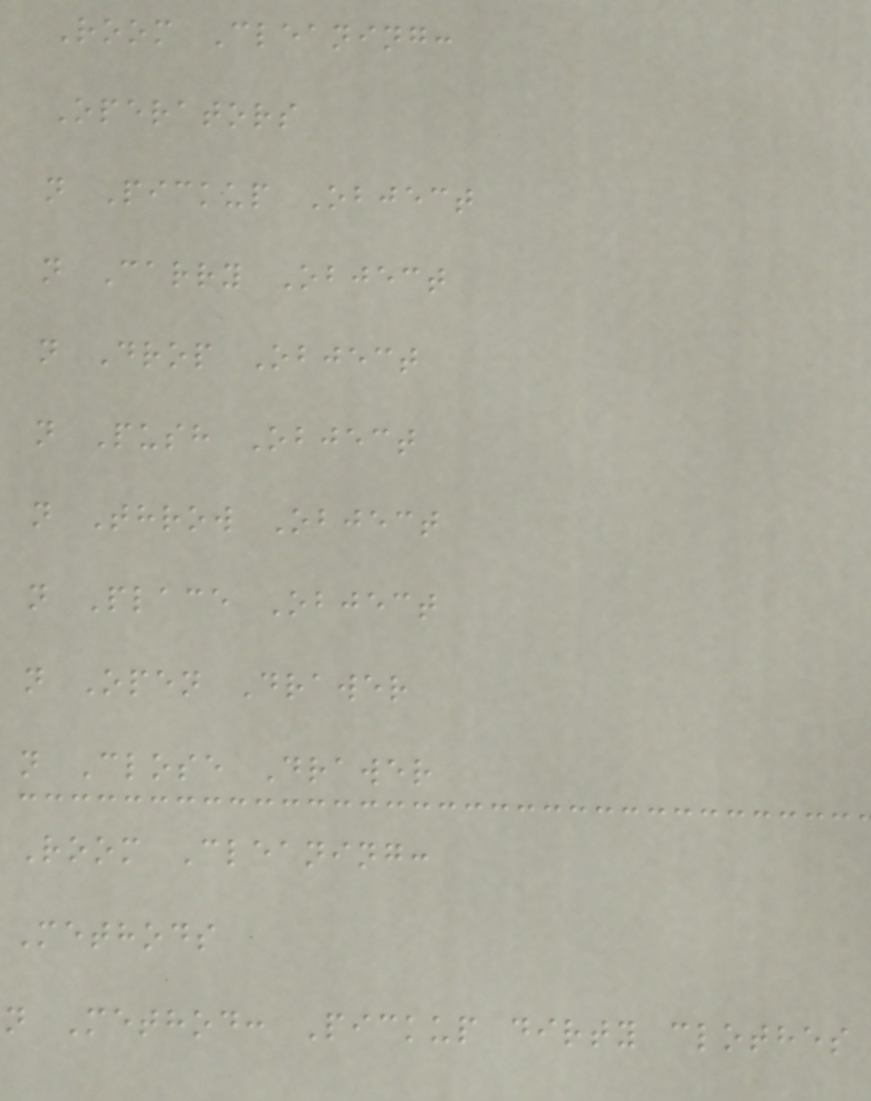Room Cleaning:
Operators
n Pickup Object
n Carry Object
n Drop Object
n Push Object
n Throw Object
n Place Object
n Open Drawer
n Close Drawer
Room Cleaning:
Methods
n Method: Pickup dirty clothes
